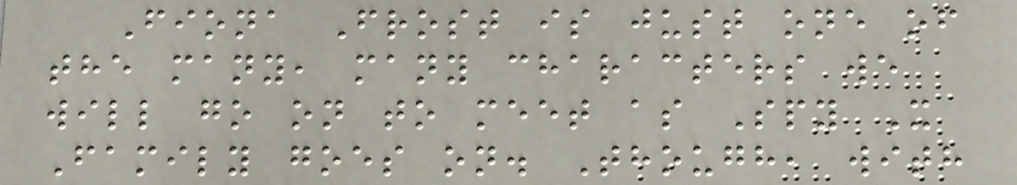Fiona Frost is just one of
the many, many characters we
will go on to meet as Spy X
Family goes on. Though, with
